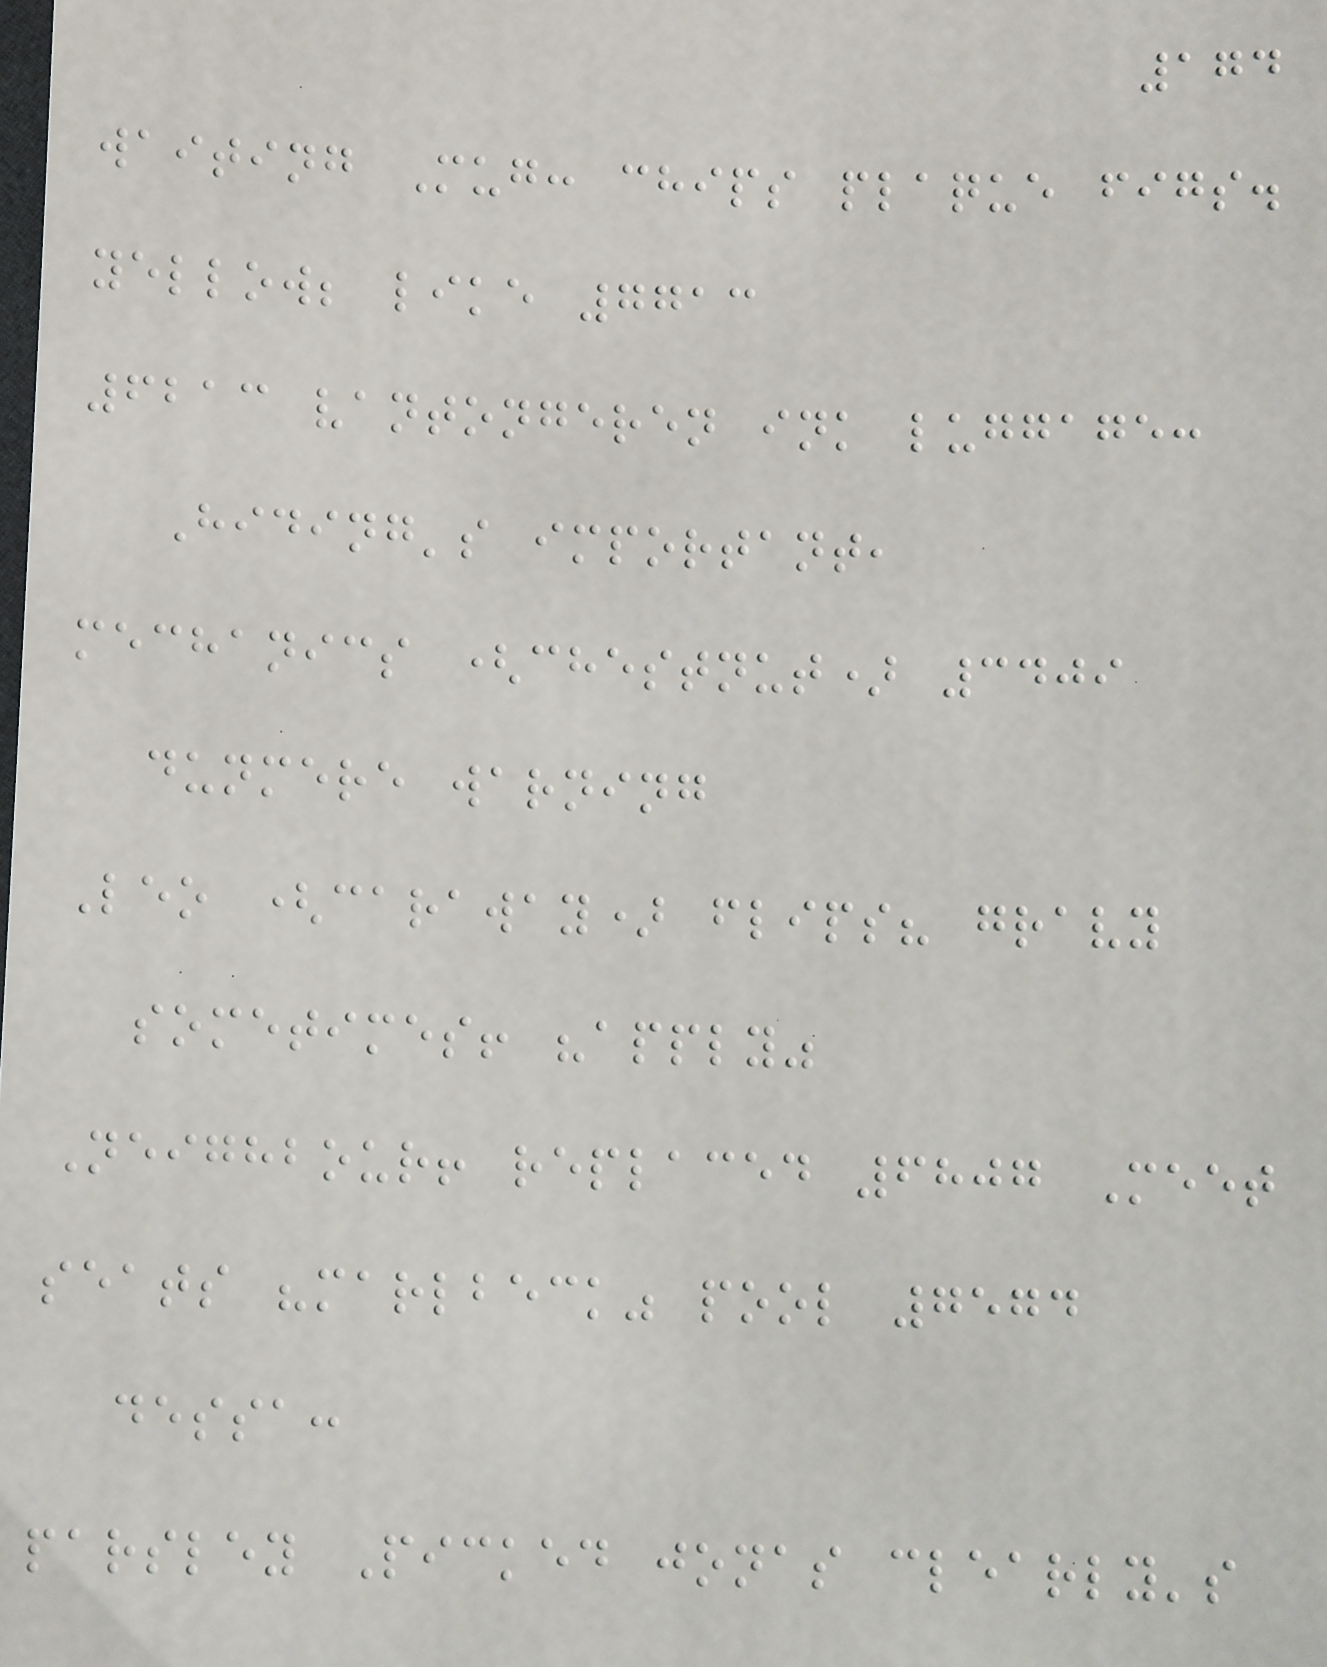174
waiting Mug: chips plaque figs.
yellow; like 7713
6213 vantongeren ink luggage:
Hiding's important,
mechanics (chestnut) 3409
dunmere warning
Leo (caraway) flips? gravy
sometimes! "apply"
Neighbour! replaced 6807 Meet
seats "marlbeck" pool 7574
dessa:
parsley Picked jonas clearly's
